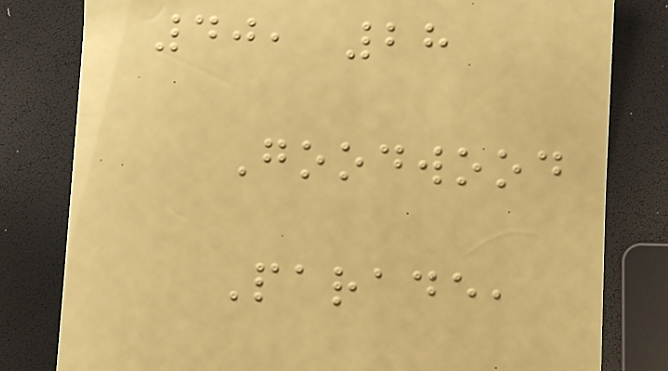40, 28
Goodwood
Parade,
